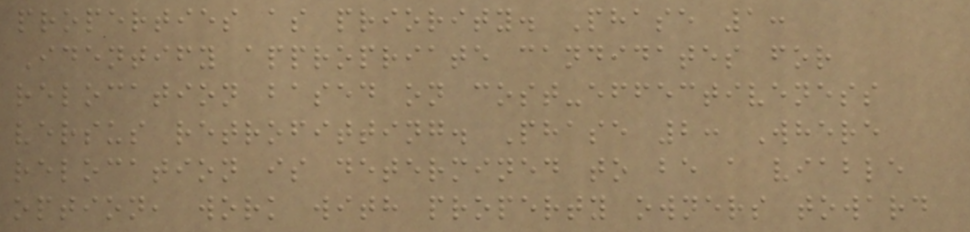properties as priority. Phase 1:
Identify appropriate candidates for
relocation based on cost-effectiveness
versus retrofitting. Phase 2: Where
relocation is determined to be a viable
option, work with property owners toward
